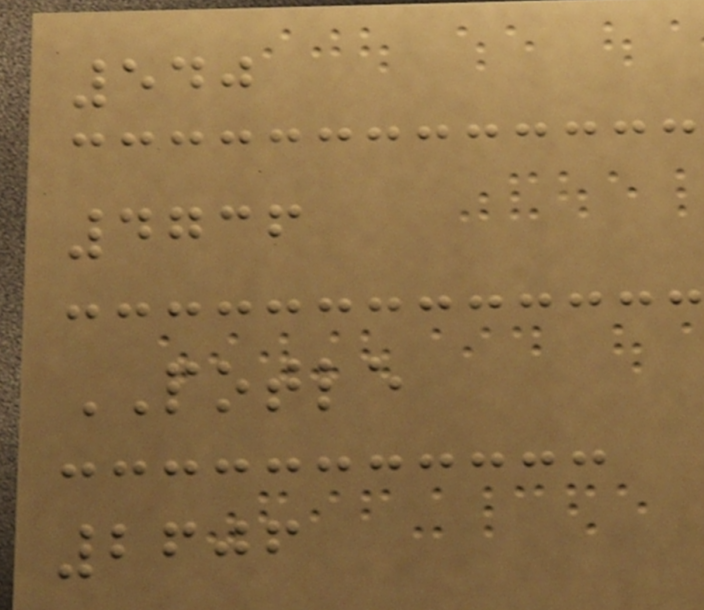540
4736
POTLE
2606
